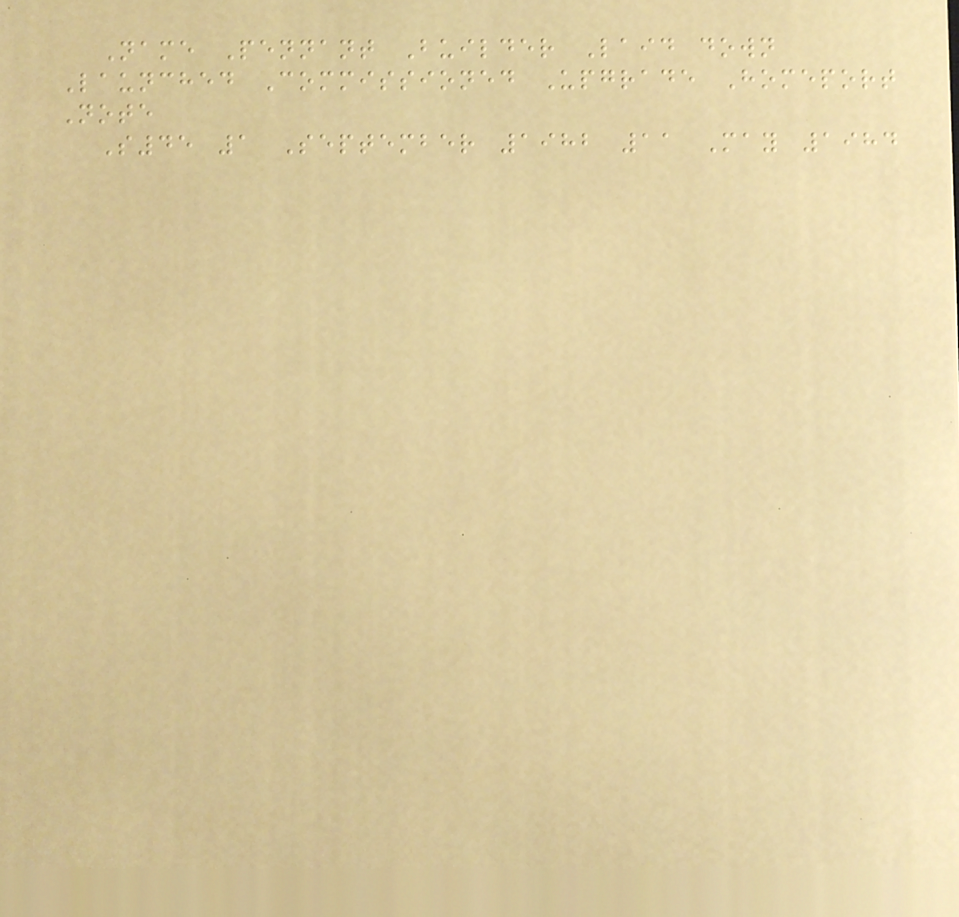Name Pennant Builder Laid down
Launched Commissioned Upgrade Homeport
Note
S45 1 September 1982 11 May 1984
